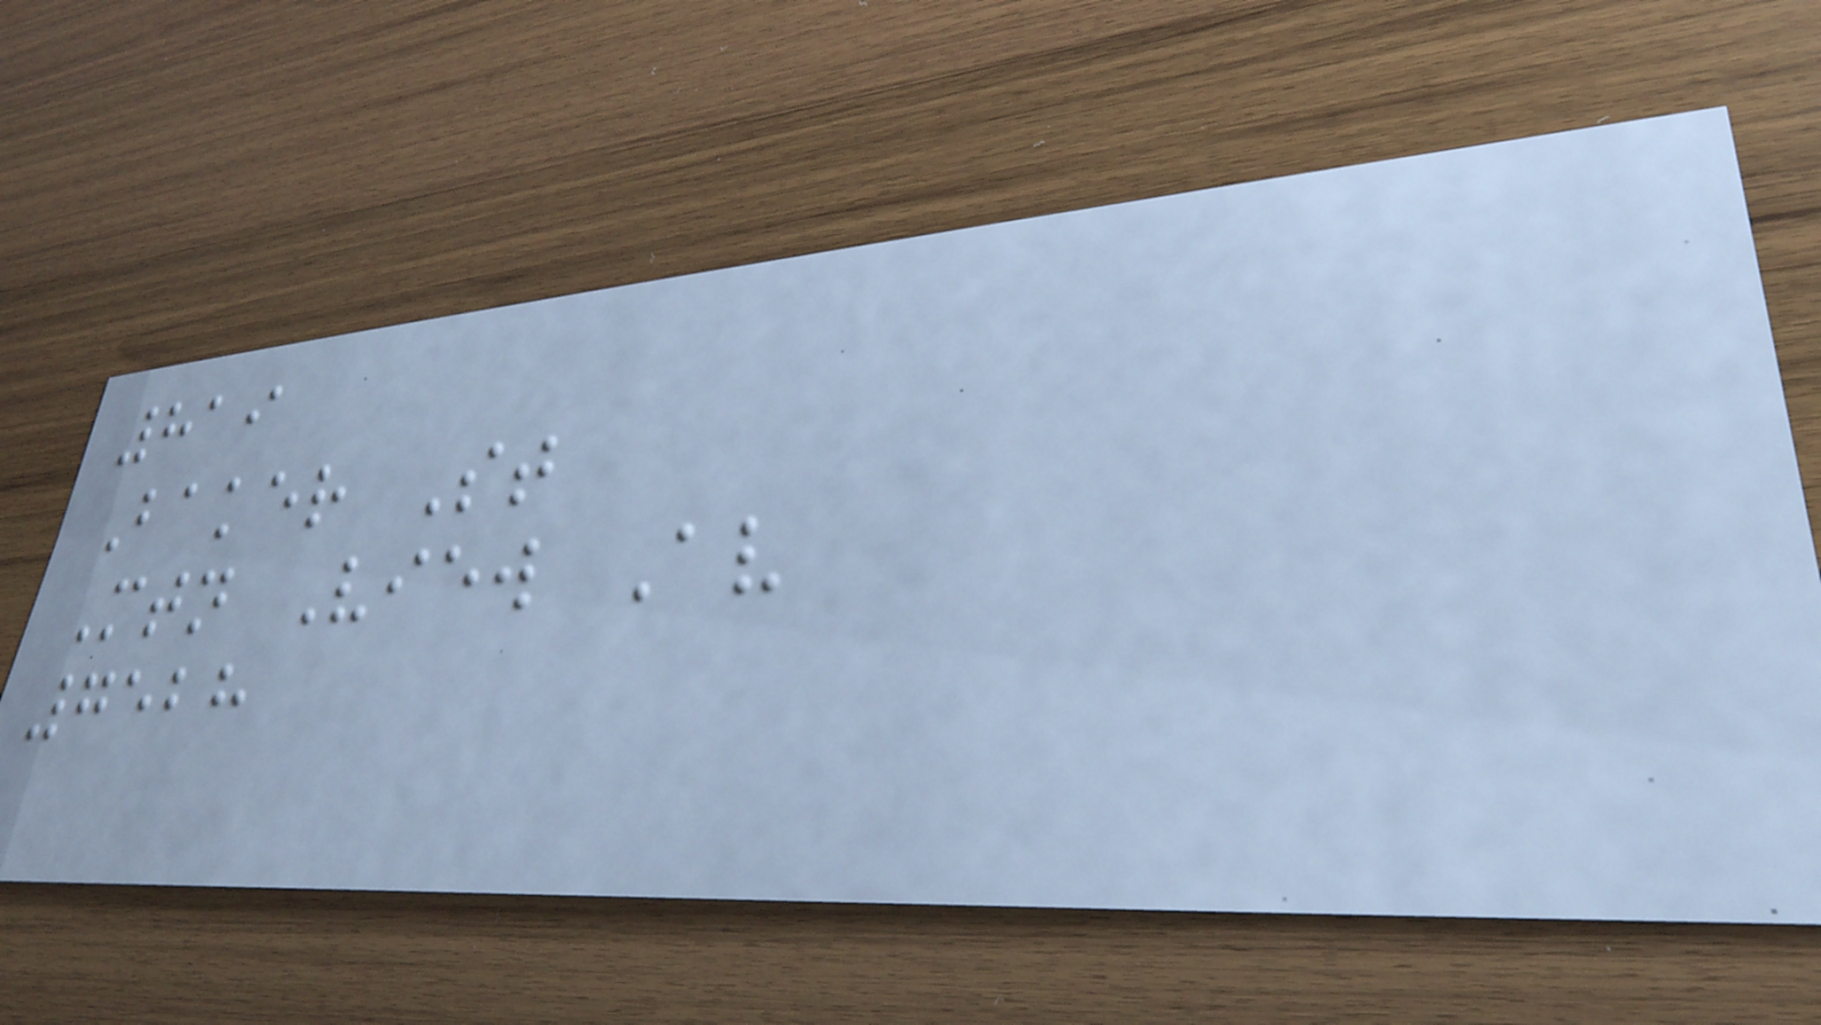819
Baker St
Mtn View Av
7528
